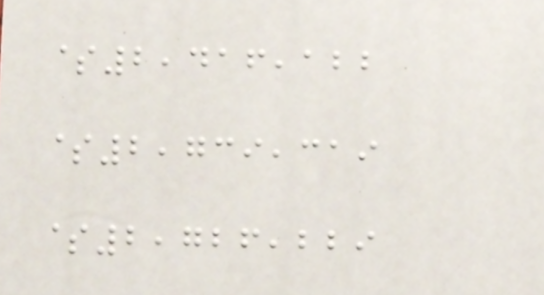$2,416,122
$2,739,319
$2,726,229
